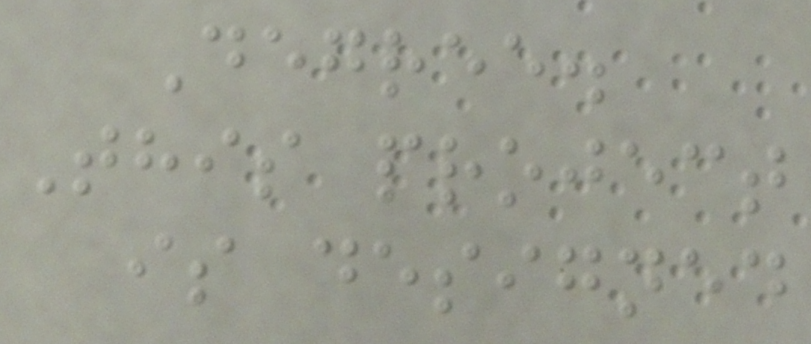Degree.
This project
is designed
